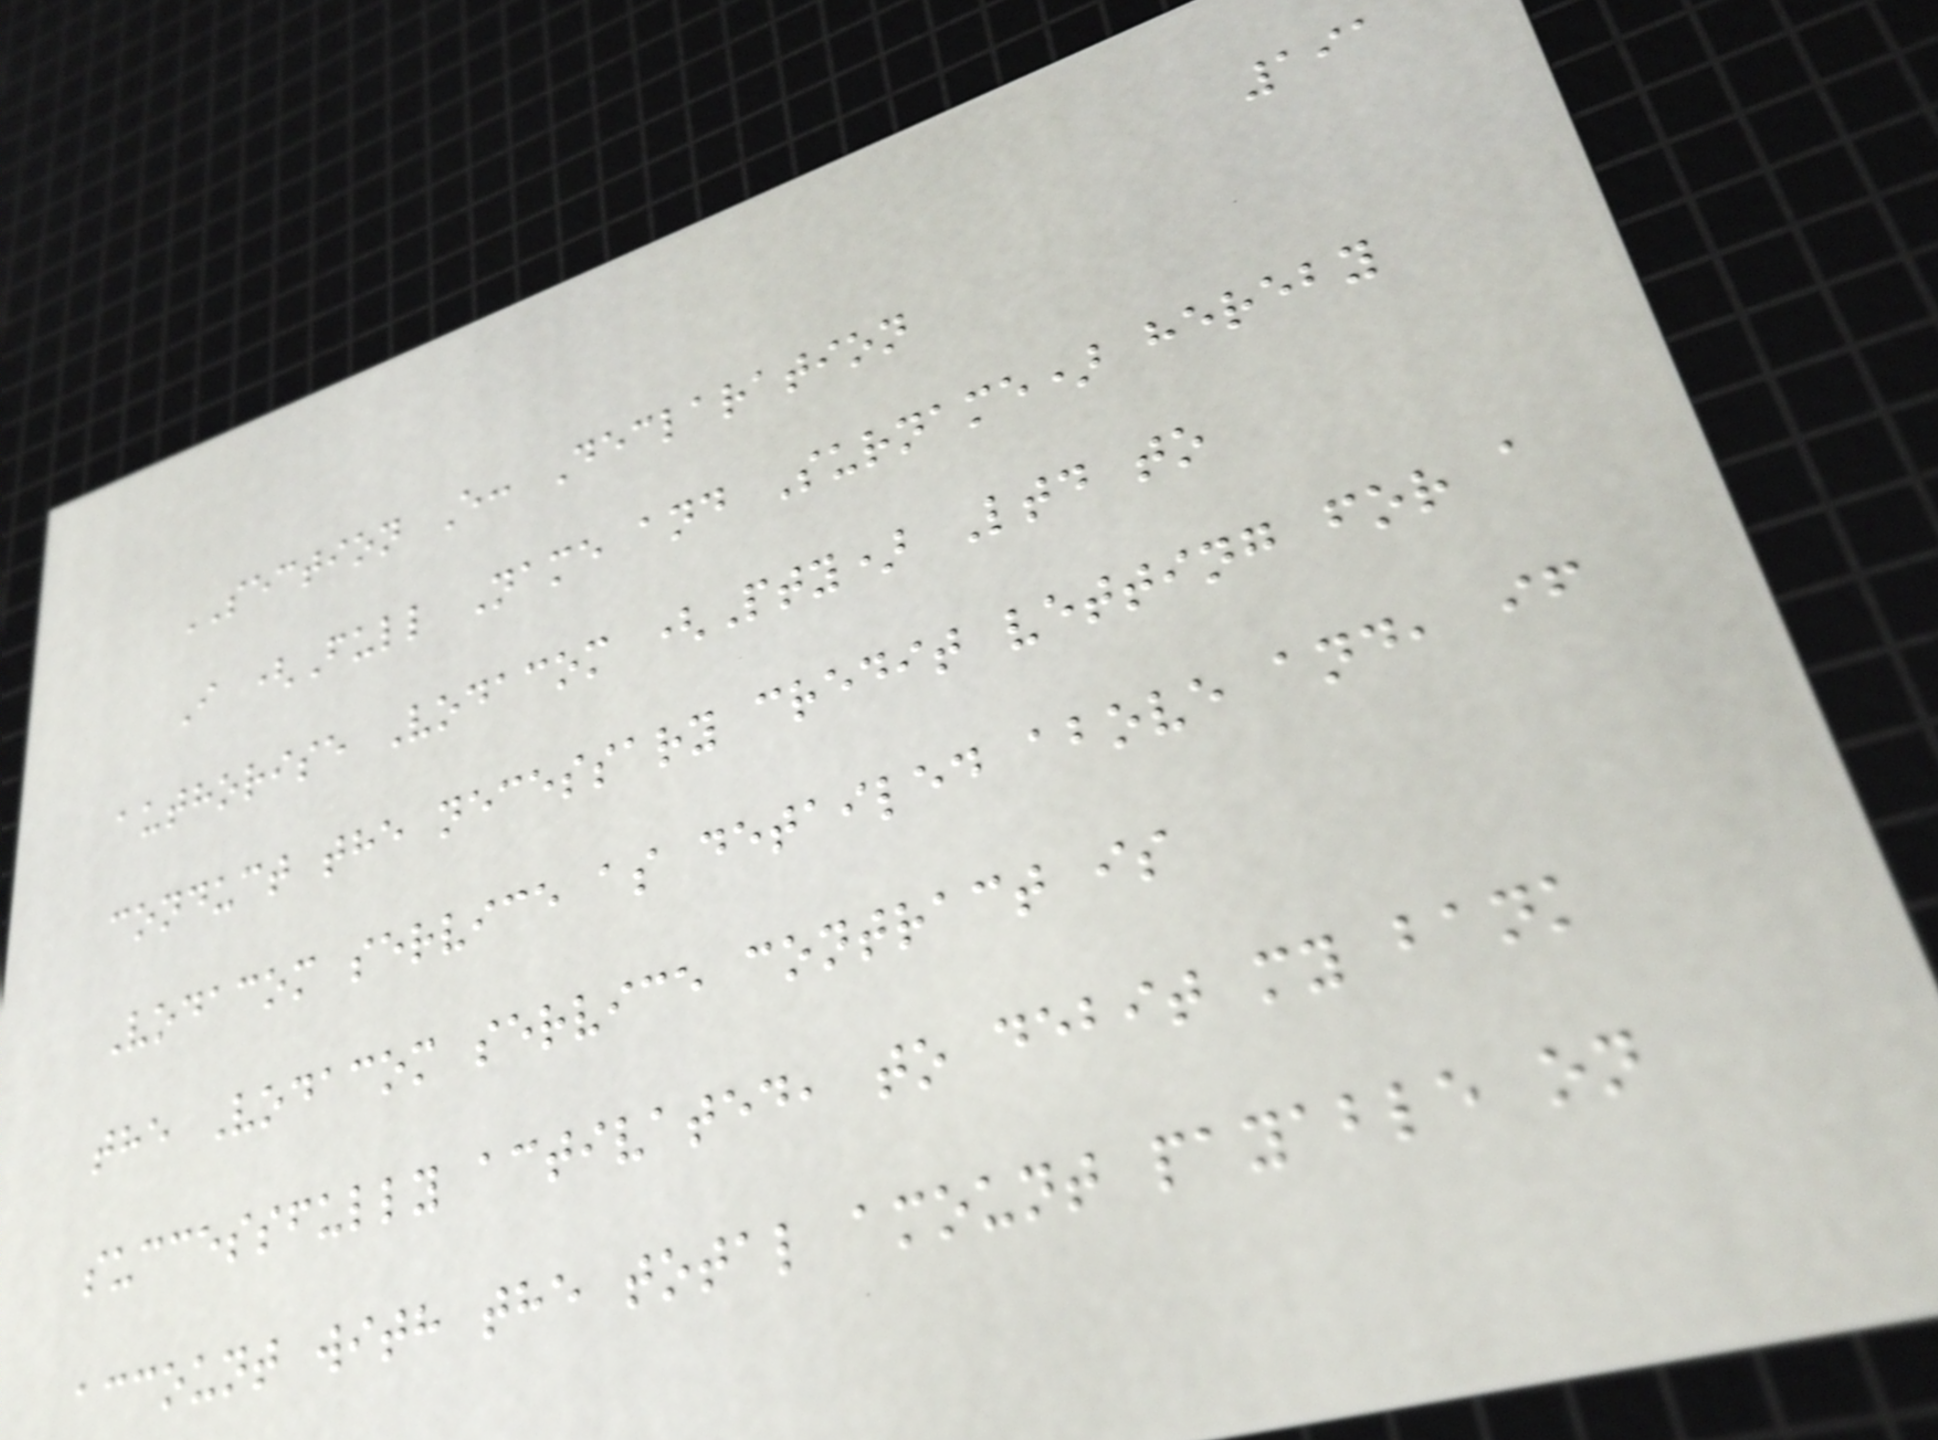191
SECTION E: Declaration
I (Full Name and Surname) hereby
authorise Vodacom (Pty) Ltd to
conduct the necessary credit vetting for a
Vodacom service as detailed above and, if
the Vodacom service contract is
successfully activated, to debit my bank
account with the total amount payable on
